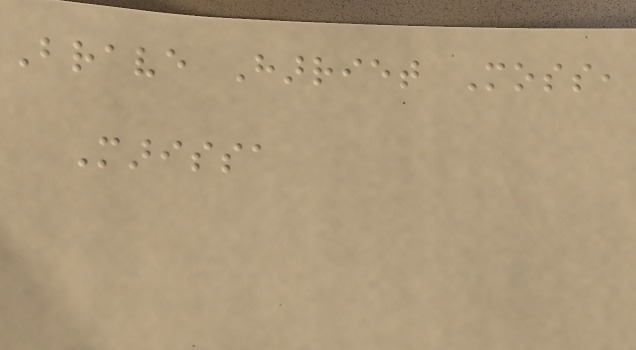Brave Harriet Moss,
Marissa
